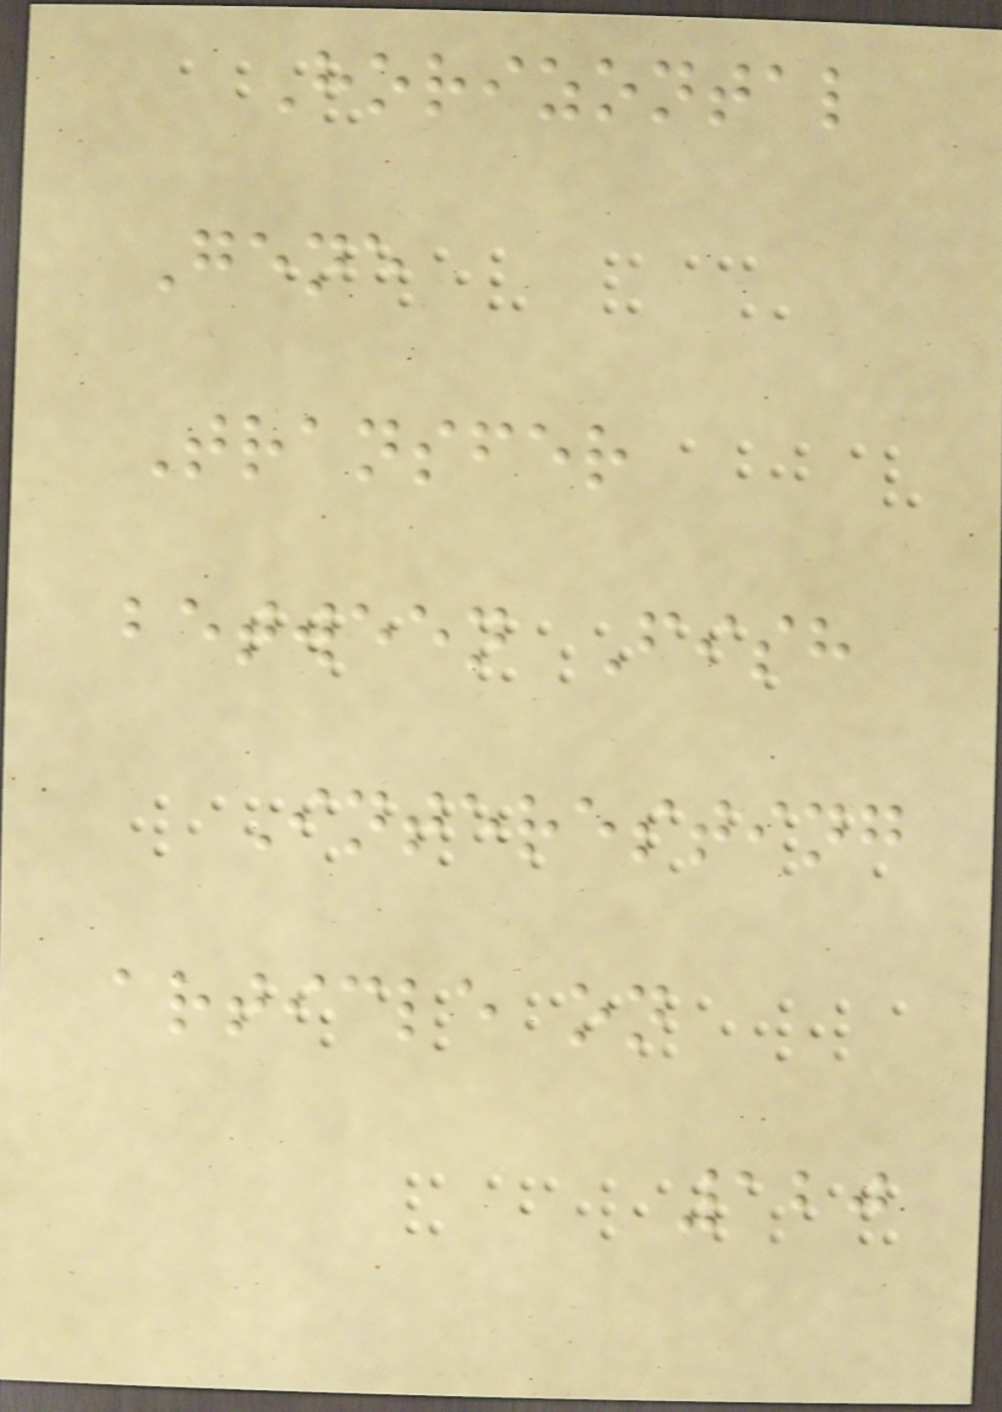Horizontal
Gene
Transfer
between Fish
Interesting
article on
120
